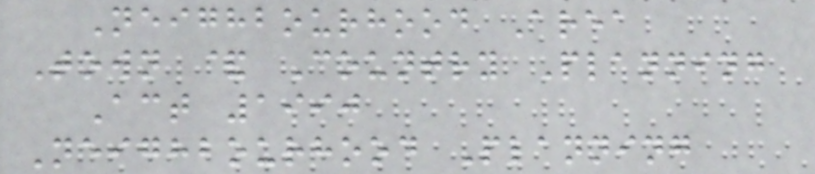Neighbourhood Area
Town & Country Planning
Act 1990
Neighbourhood Planning
